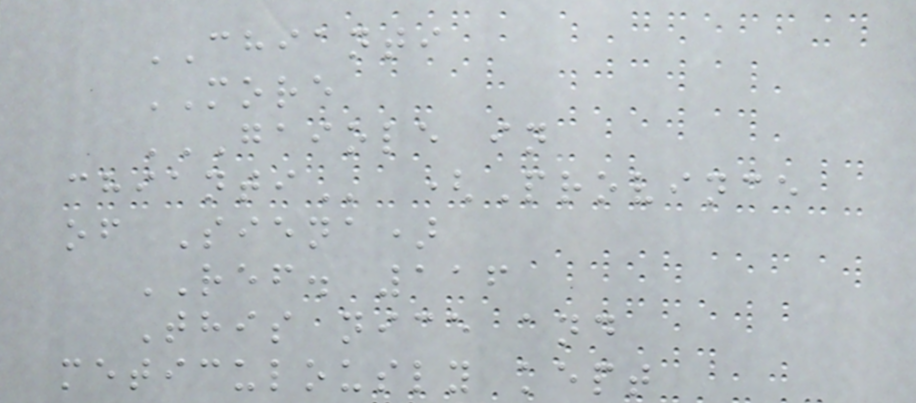CHIANTI
MORE
GAIOLE IN
CHIANTI (Province
of Siena)
REF. 116
This nice and
meticulously kept
